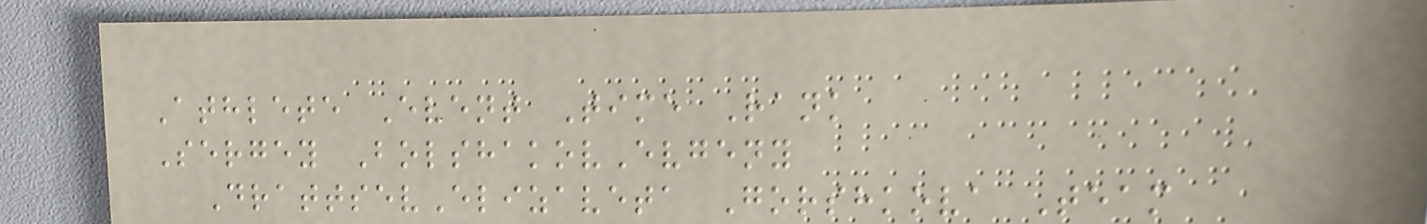Athlete Event Time Rank
Sergey BolshakovEvgeny
DrattsevElizaveta Gorshkova Team
